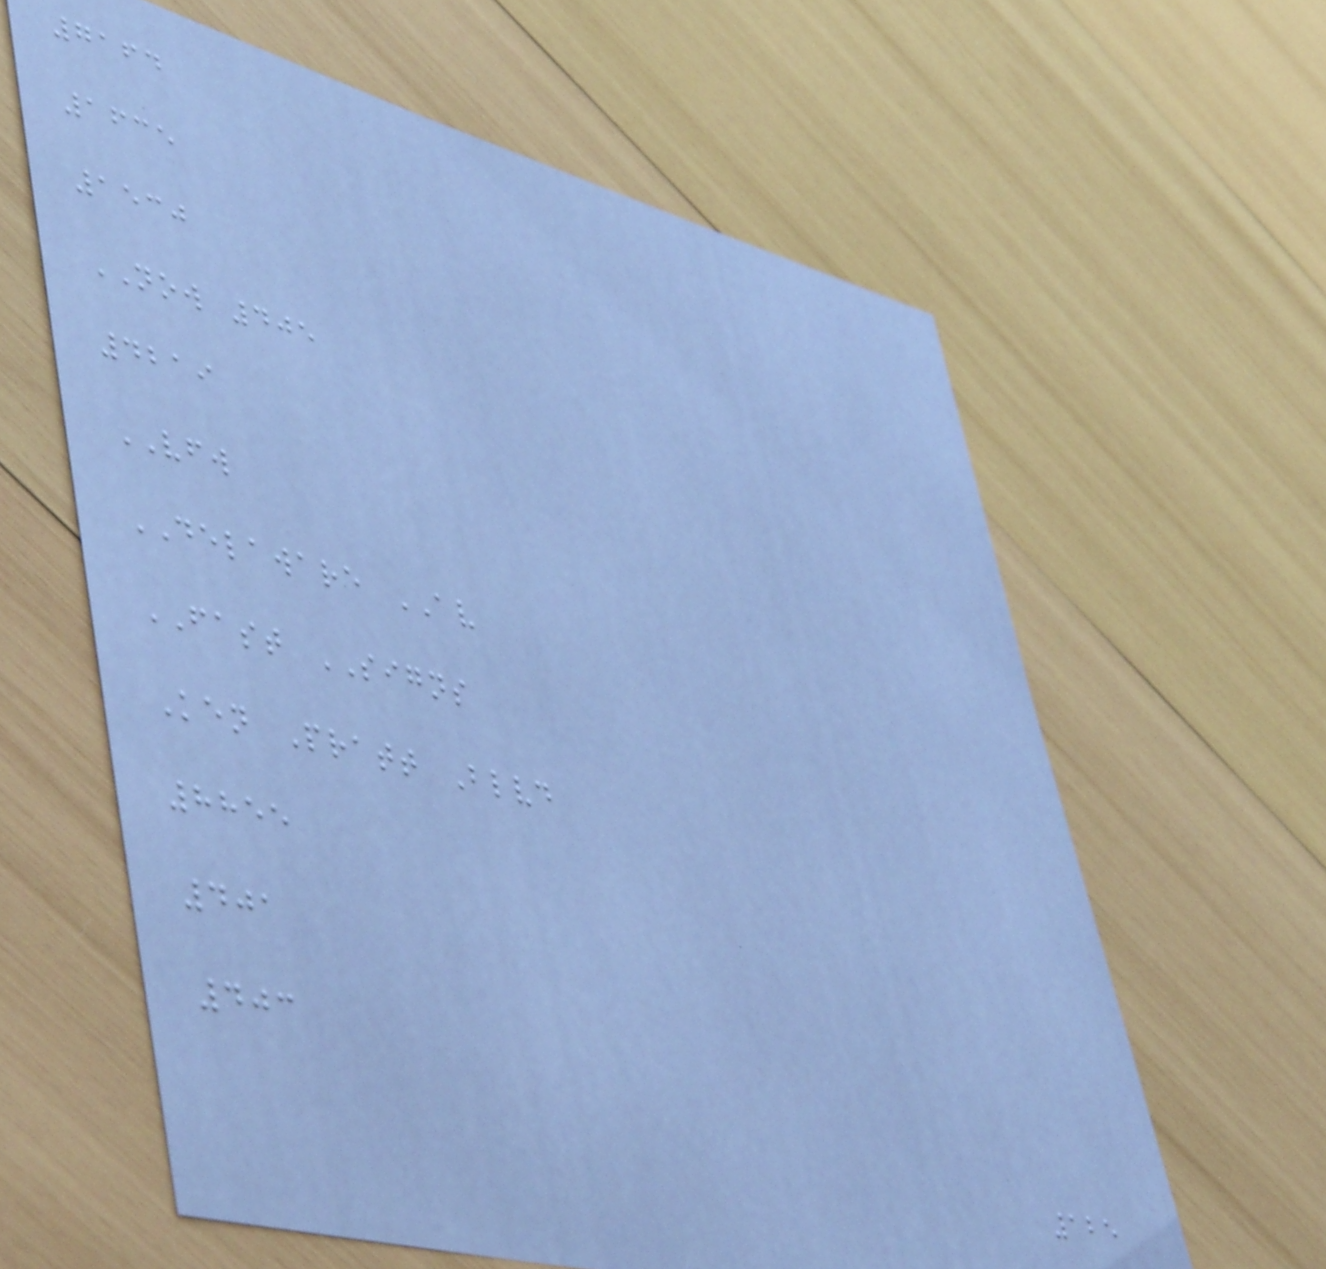7164
1635
1530
NOW 405
4219
VFW
DELAWARE AV
FAST SIGNS
Ken Pratt Blvd
8855
401
403
125
